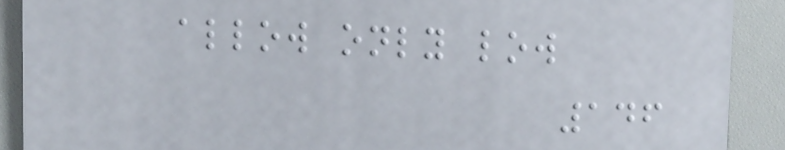allow only low
146
